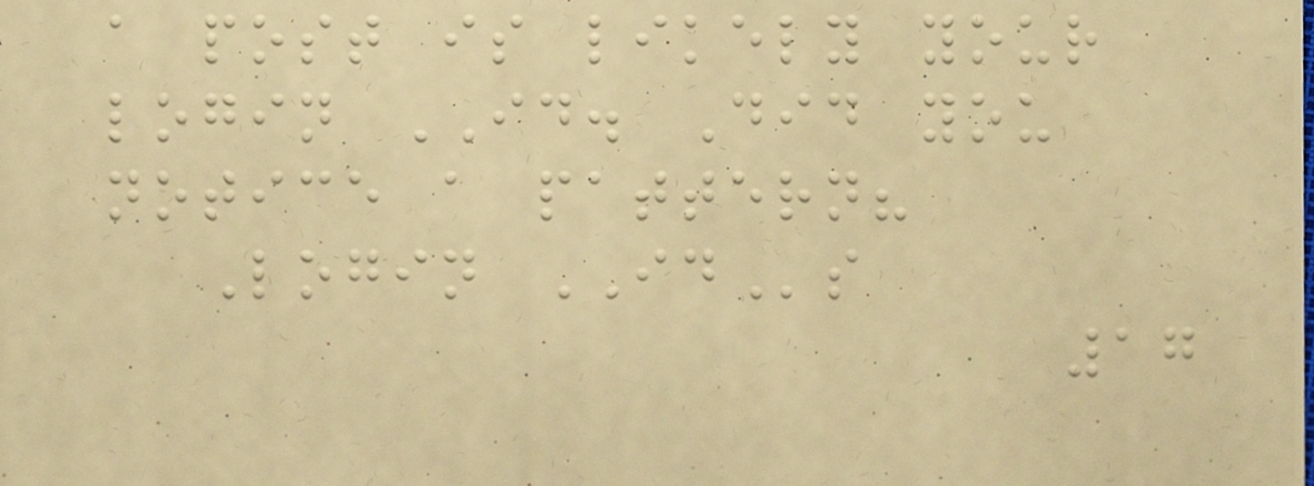a post is likely your
login ID. Did you
notice a pattern?
Login IDs
17
